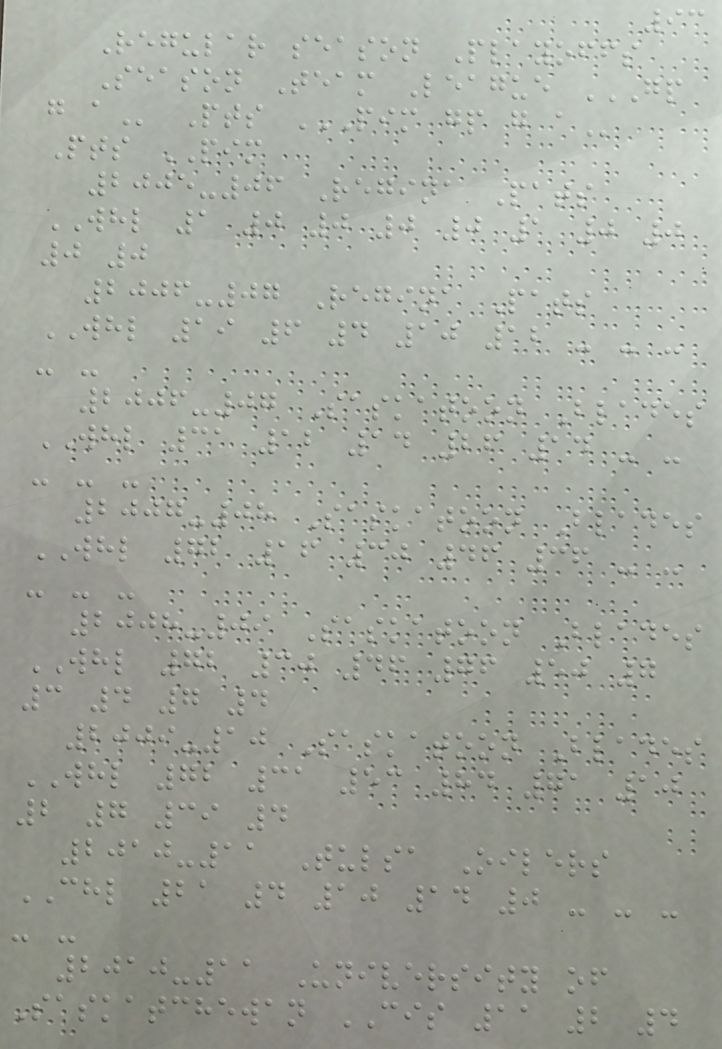93
Regular season Playoffs
Season Team League GP
G A Pts PIM GP G A
Pts PIM
2005-06 Regina Pats
WHL 1 0 0 0 0 1 0 0
0 0
2006-07 Regina Pats
WHL 19 6 4 10 12 - - -
- -
2006-07 Saskatoon Blades
WHL 31 12 14 26 14 - -
- - -
2007-08 Saskatoon Blades
WHL 72 16 30 46 36 - -
- - -
2008-09 Saskatoon Blades
WHL 72 30 46 76 50 7
3 4 7 4
2009-10 Saskatoon Blades
WHL 72 31 53 84 71 10
2 7 39 4
2010-11 Tulsa Oilers
CHL 21 4 10 14 0 - - -
- -
2010-11 University of
Saskatchewan CIS 11 2 4
